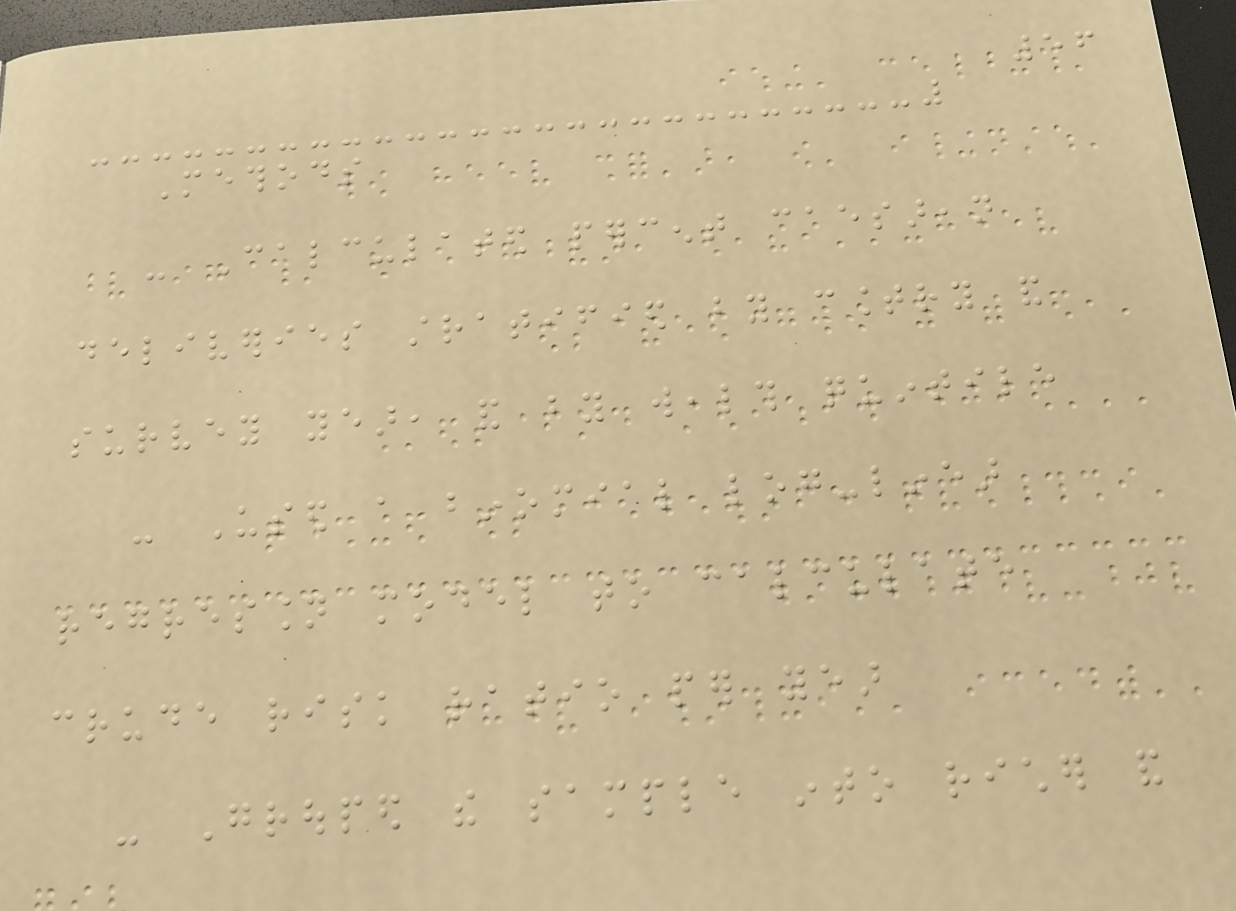56
Methods
- Calculated percent caesarean
deliveries stratified by country and
survey year, and by wealth quintile
- Used a binomial log-linear
regression model to calculate
crude risk ratio per year
- Grouped the sample into richer and
